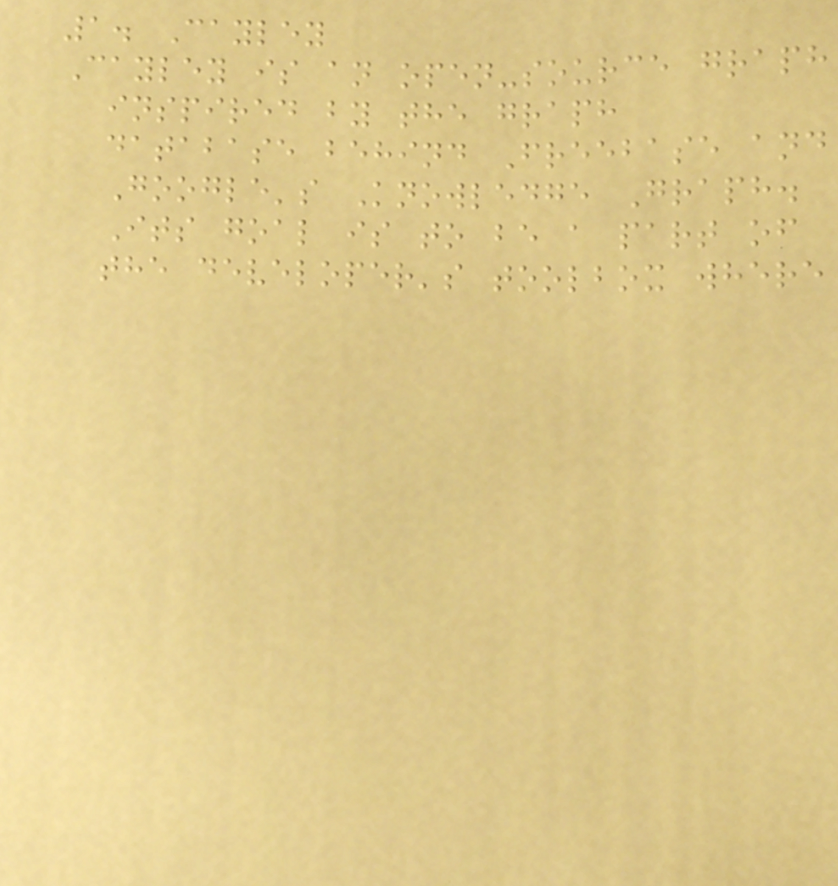1. Cayley
Cayley is an open-source graph
inspired by the graph
database behind Freebase and
Google's Knowledge Graph.
Its goal is to be a part of
the developer's toolbox where
